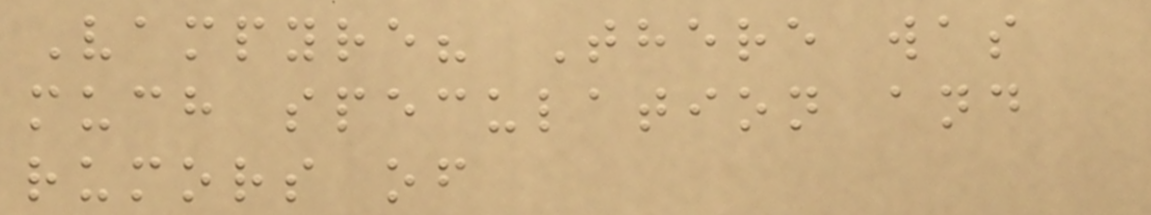Vampyre? There was
much speculation and
rumors of
